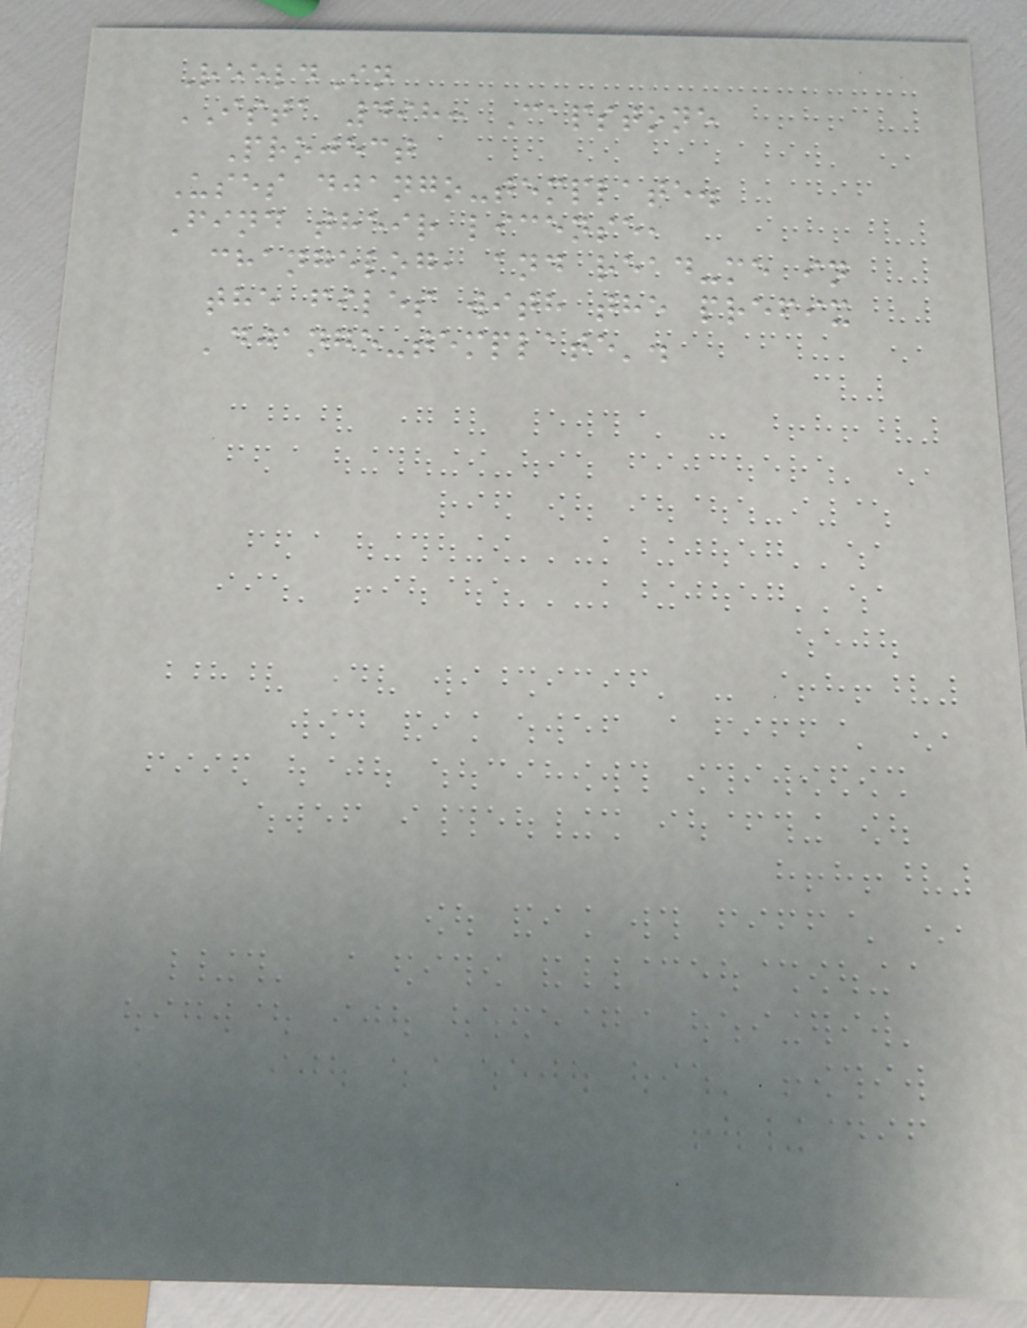ReeldIn
ISTA 498: Capstone
Project
Uses django-template.
Find their license,
changelog, and read-me in
the files with the prefix
'django-template'.
